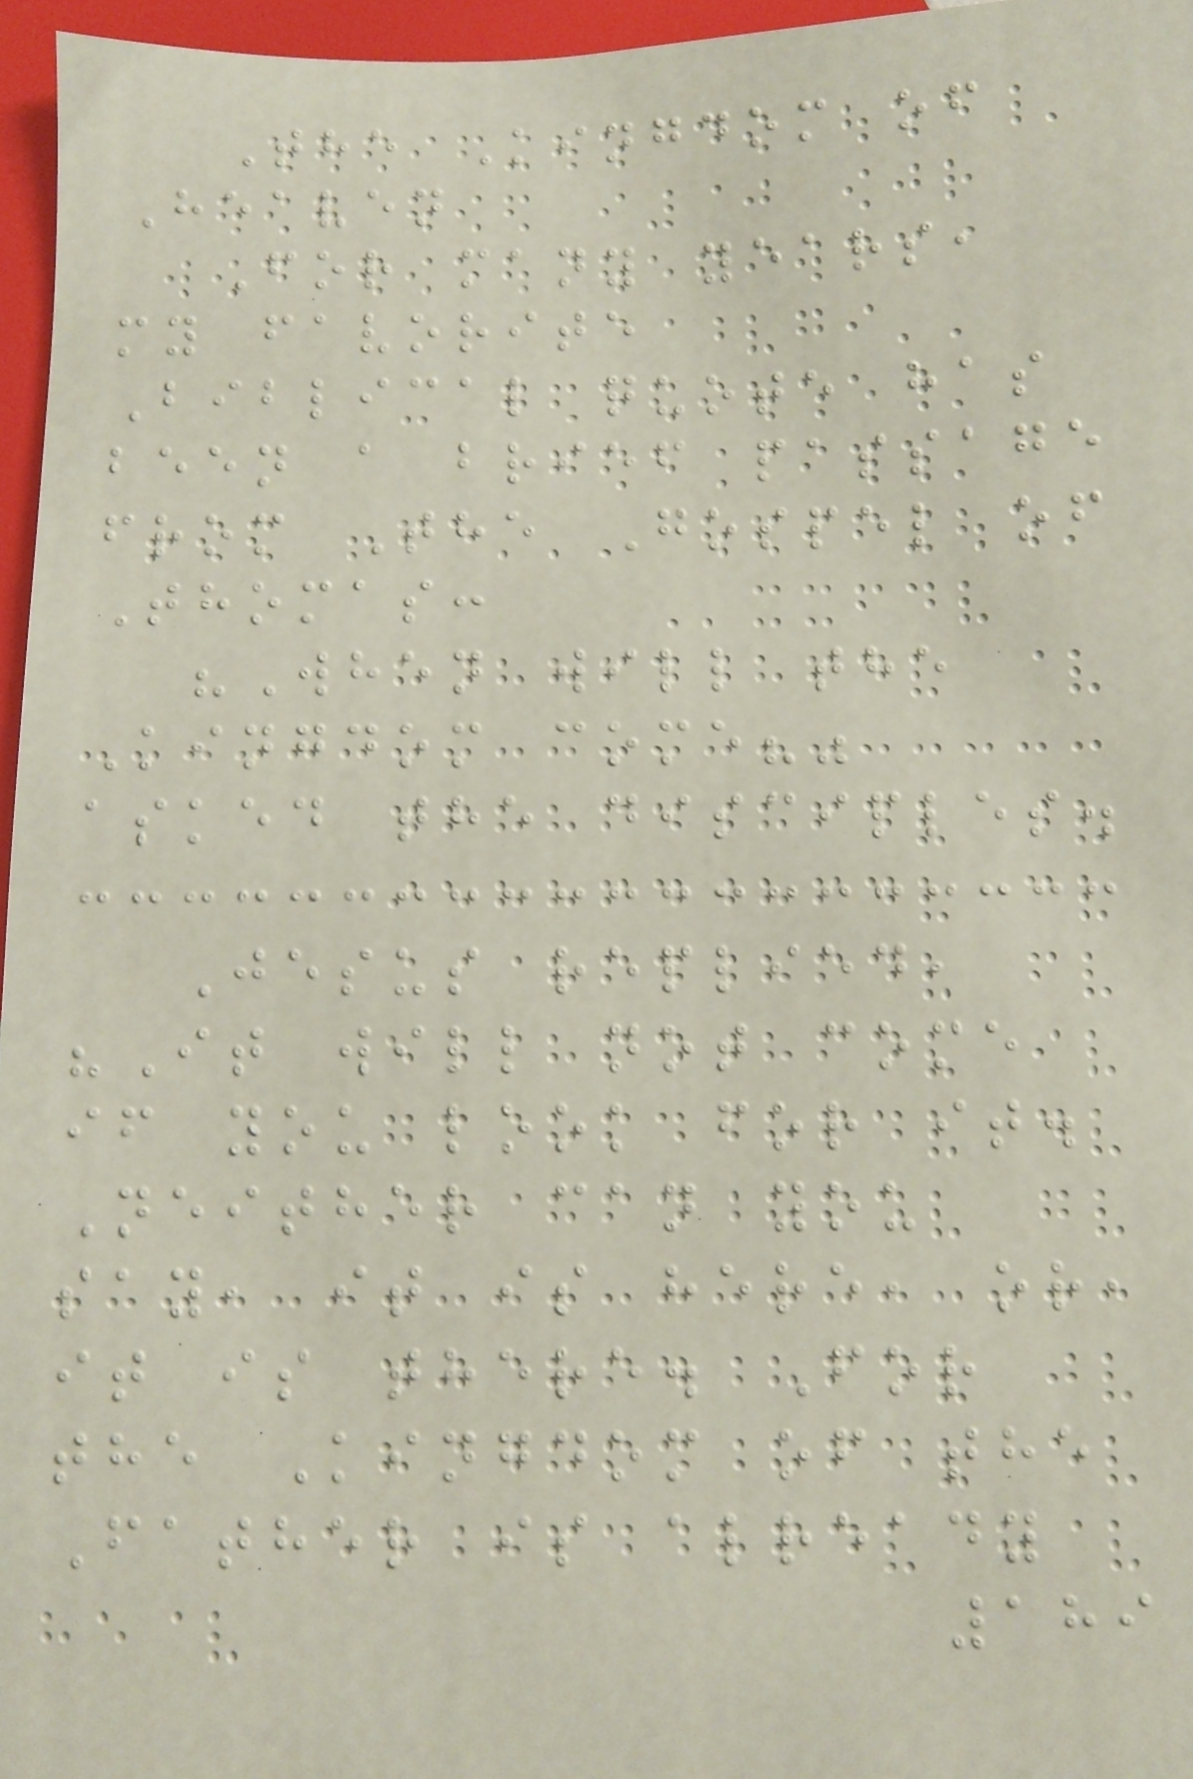The Kingdom of
Heaven
For many years,
my favorite
Biblical quote has
been a brief passage
from The Gospel of
Thomas:
"When will the
Kingdom come?"
asked the disciples.
Jesus replied,
"It will not come
if you look for it.
Neither can you
say, it is here, or,
it is there. For
the Kingdom of the
Father is already
189
